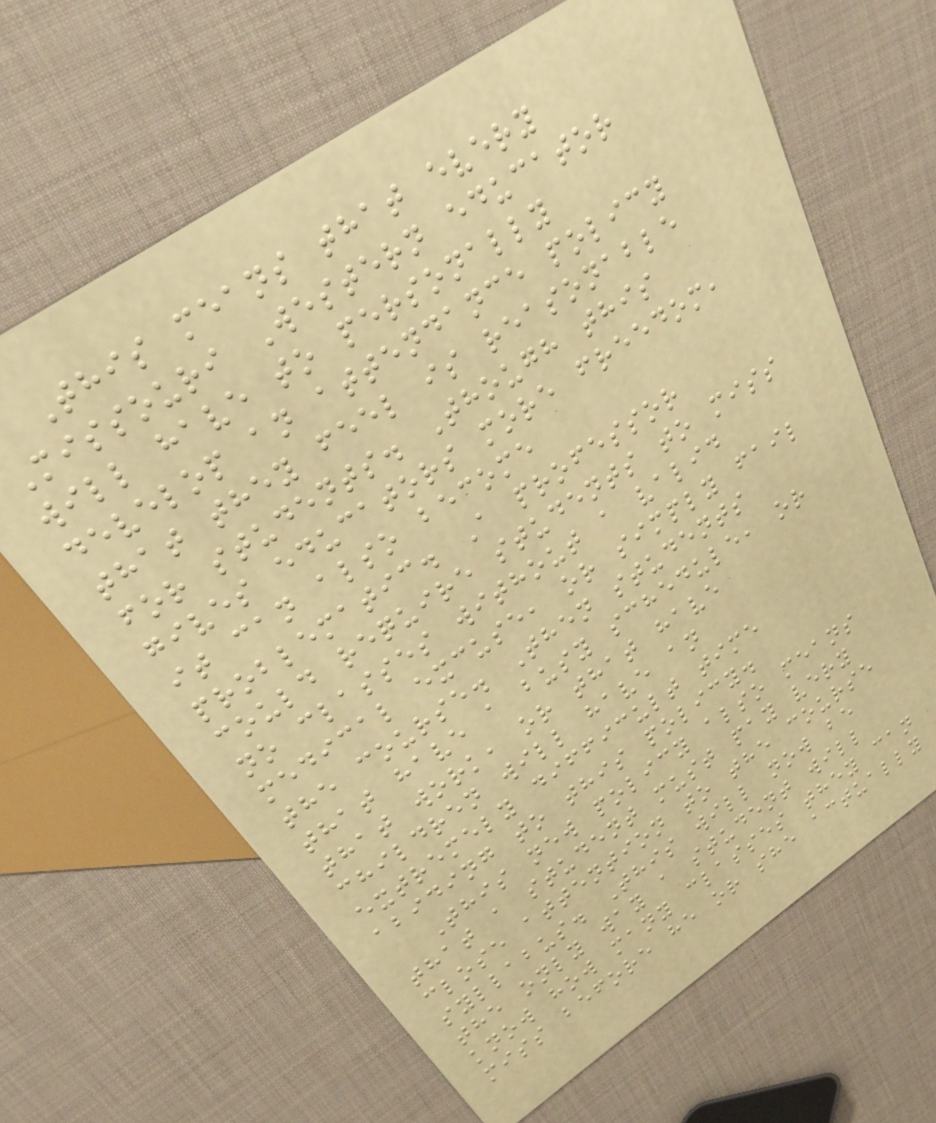This means that every
Missouri Western educator
will have to personally
develop an attendance policy
that they feel is reasonable
for students. Though this
gives educators more freedom,
it can also become
problematic. A professor
could require students to miss
no classes without a valid
medical excuse, or simply fail
the course. Then students
that have a busy schedule, or
that work, or that have
children will have an
extremely difficult time
abiding to this policy.
This new policy also means
that a student must pay very
close attention to the course
syllabus. This will now be
the only way a student will
know how many classes they can
miss before he or she actually
